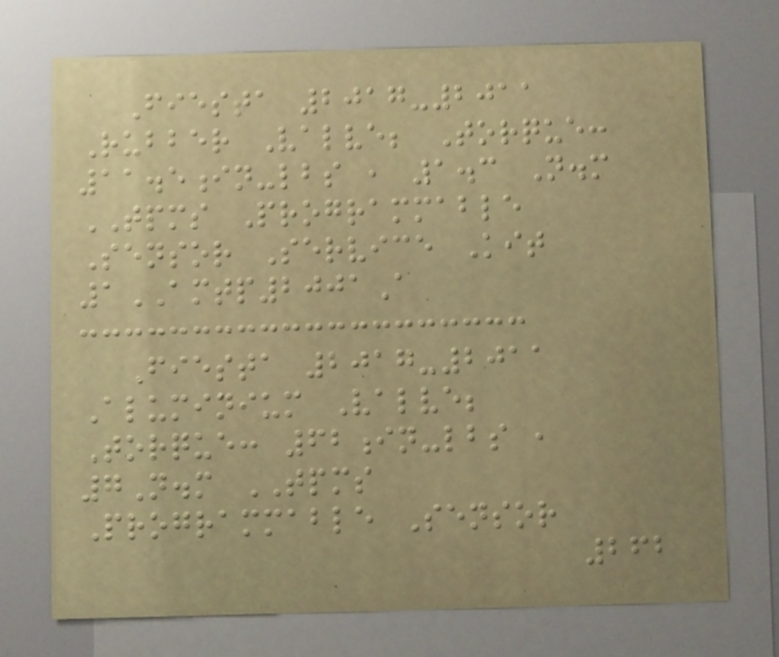Fiesta 2017-2011
Rubber Valve; Torque:
11.5in-lbs , 1.3 N.m
TPMS Programmable
Sensor Service Kit
1AMTP2001A
Fiesta 2017-2011
Aluminium Valve;
Torque: 62in-lbs ,
7N.m TPMS
Programmable Sensor
262
